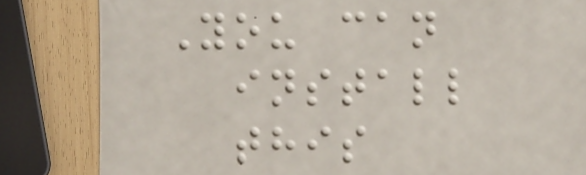You can
install
this
